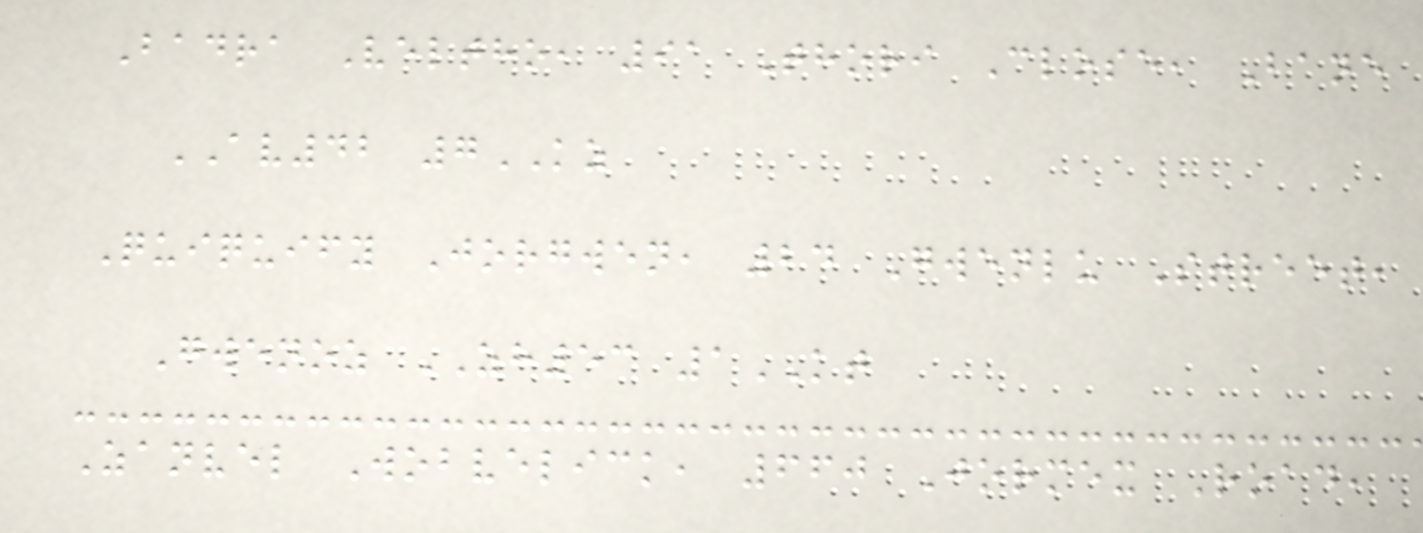Badra Veltho, 91 Thori Close, Bane
AV42 7KZ
Quiquify Jorgwen, 24 Gwenlu Street,
Gwenoz ZH53 1KT
Zanvel Wobvelick, 660 Jormex Road,
